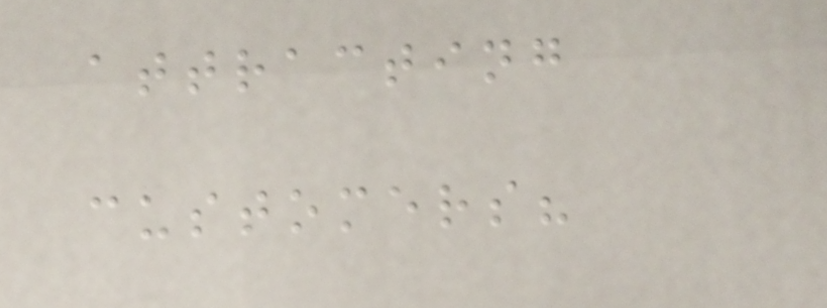attracting
customers?
